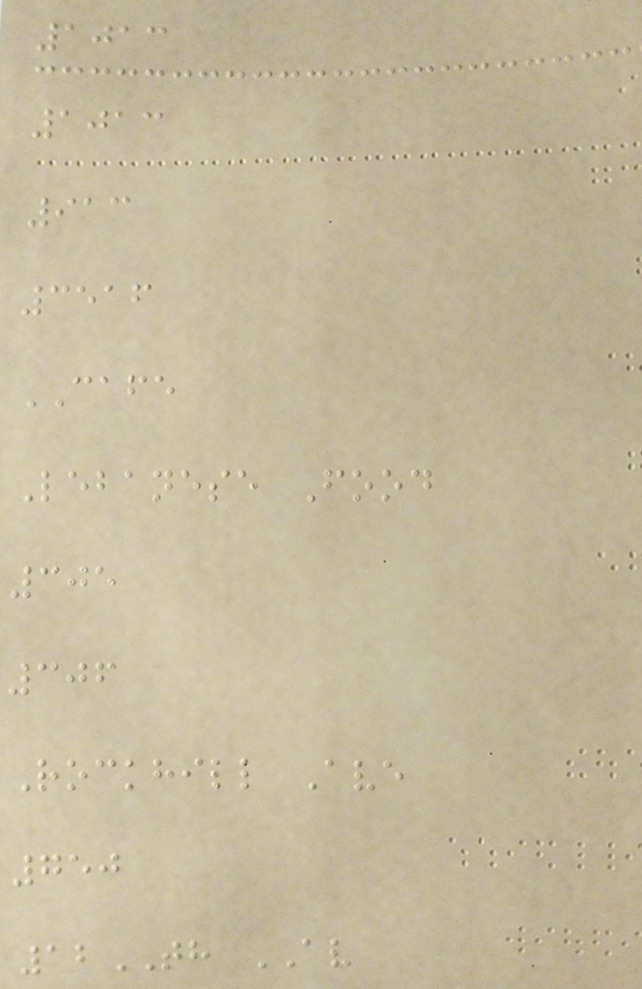1013
1013
913
3516
CAFE
Lebanese Food
305
306
Rockhill Ave
750
12TH AV
